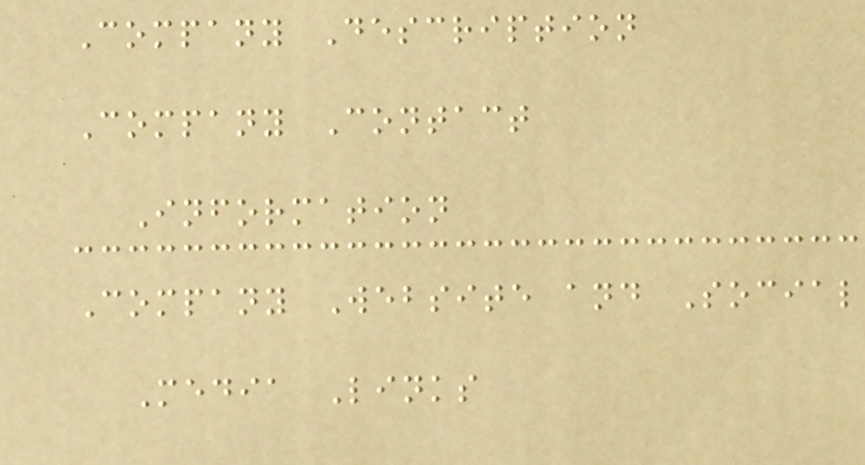Company Description
Company Contact
Information
Company Website and Social
Media Links
